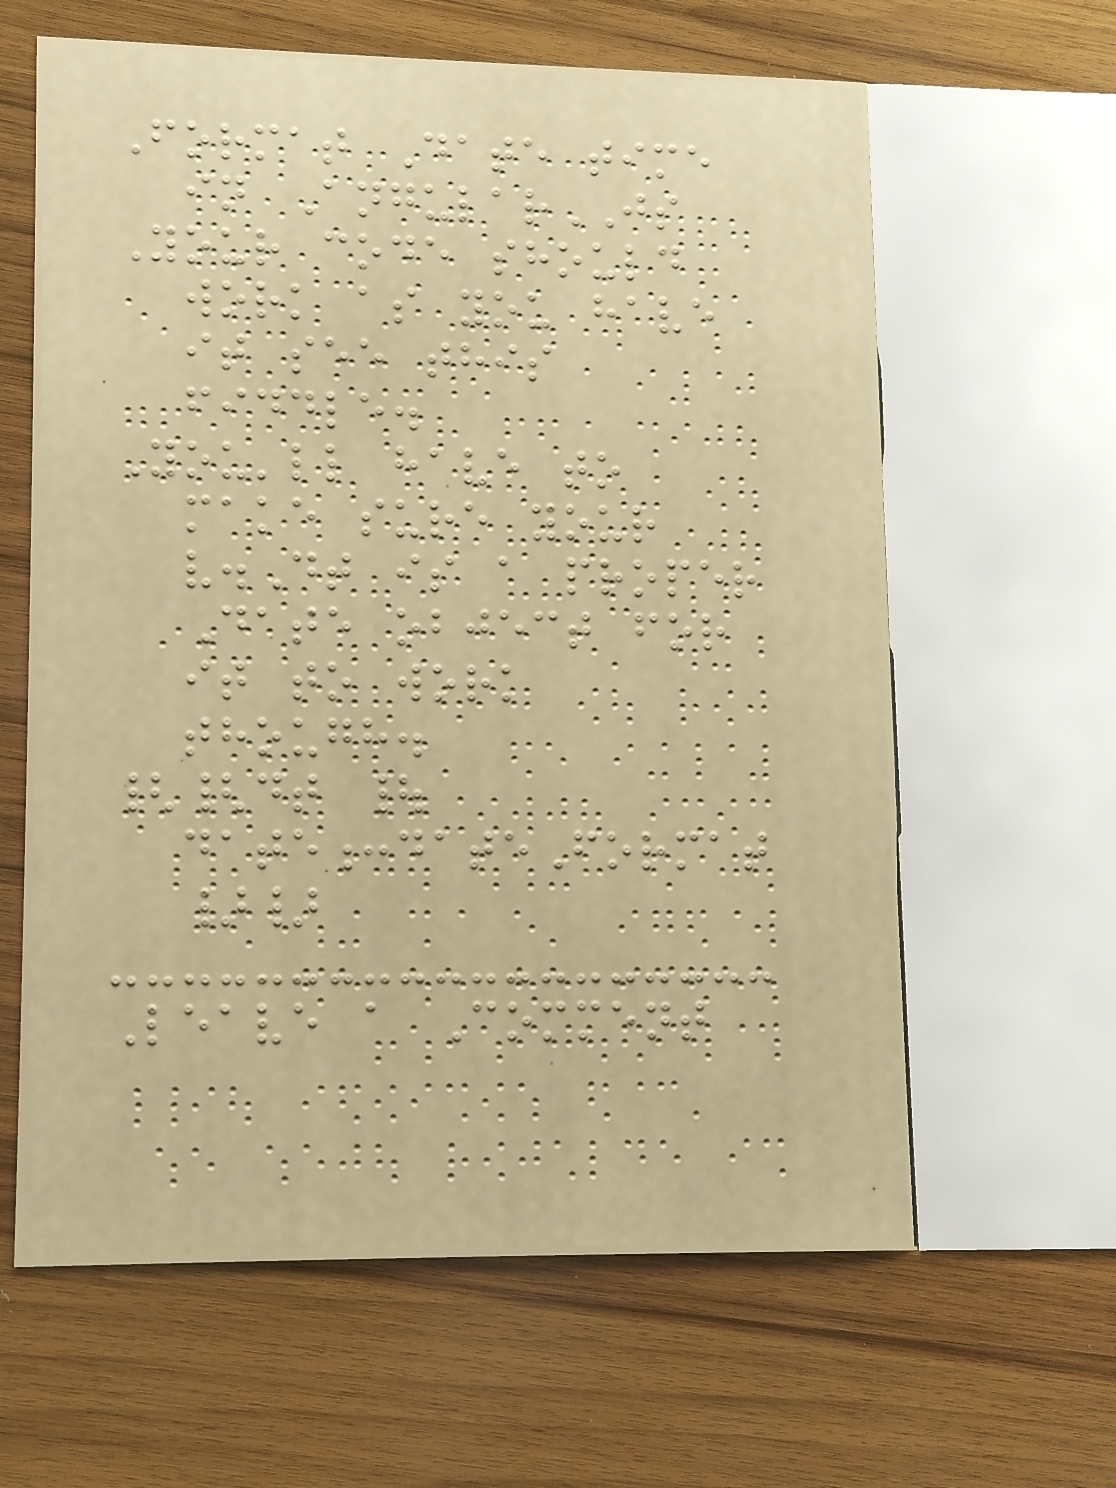Format Date time
in AngularJS
Your code should
work as you have
it see this
fiddle.
You'll have to
make sure your
v.Dt is a proper
Date object for
it to work
though.
{{dt |
date:dateFormat
}}
Leave a Comment
